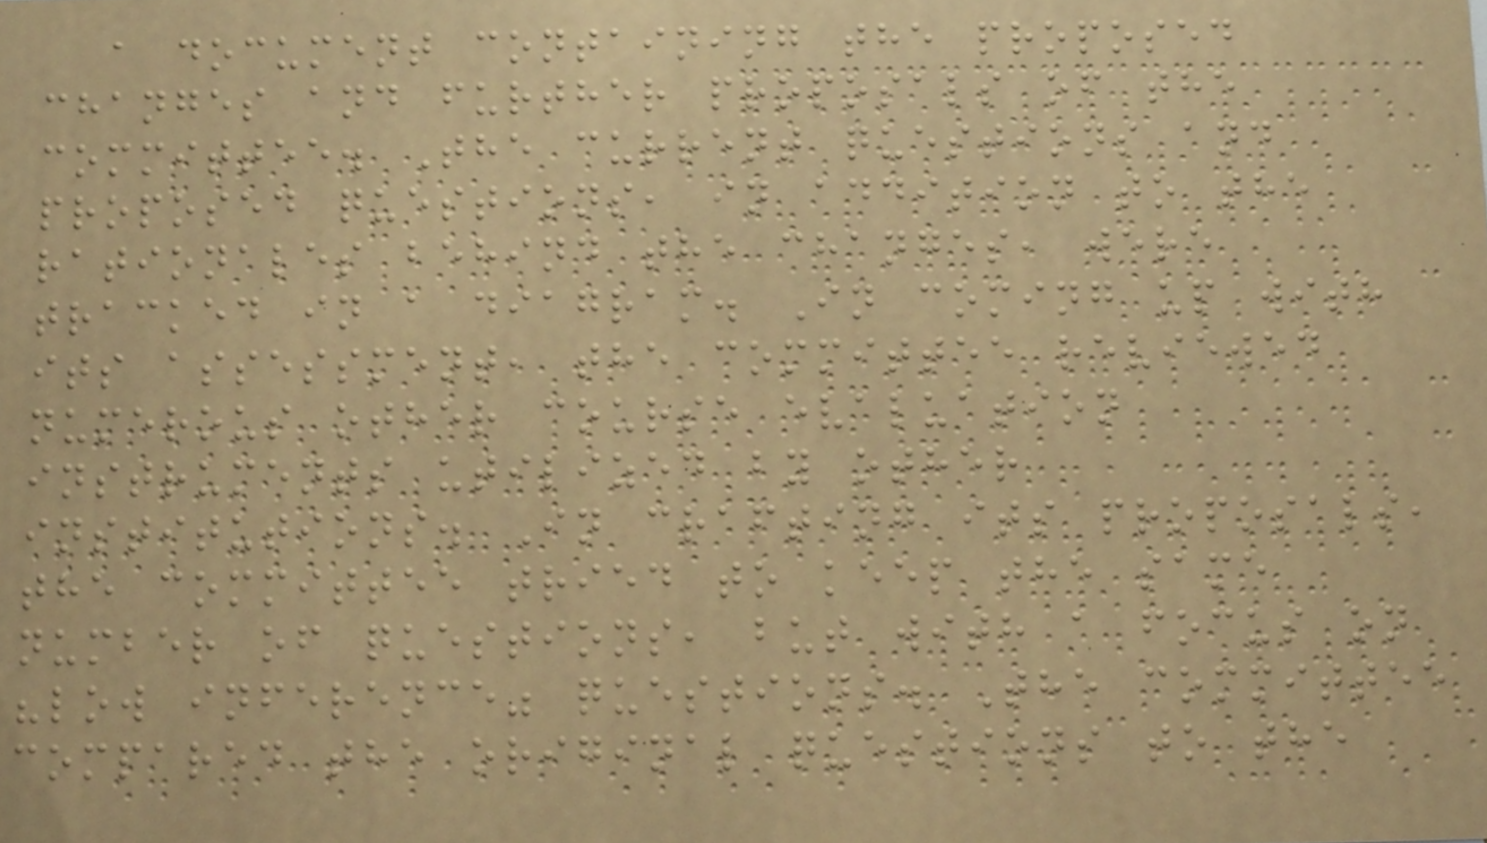a document containing the proposed
changes and further proposals of the
committee. The current questions and
proposed questions, in addition to the
rationales behind the changes, were
tracked in a diagram. In coming up with
its assessment, the committee reviewed
numerous other course evaluation
instruments utilized by other
institutions. In crafting its proposals,
the committee tried to keep the same
number of questions, but with a focus on
"low inference" questions. The committee
compared the original questions to the
